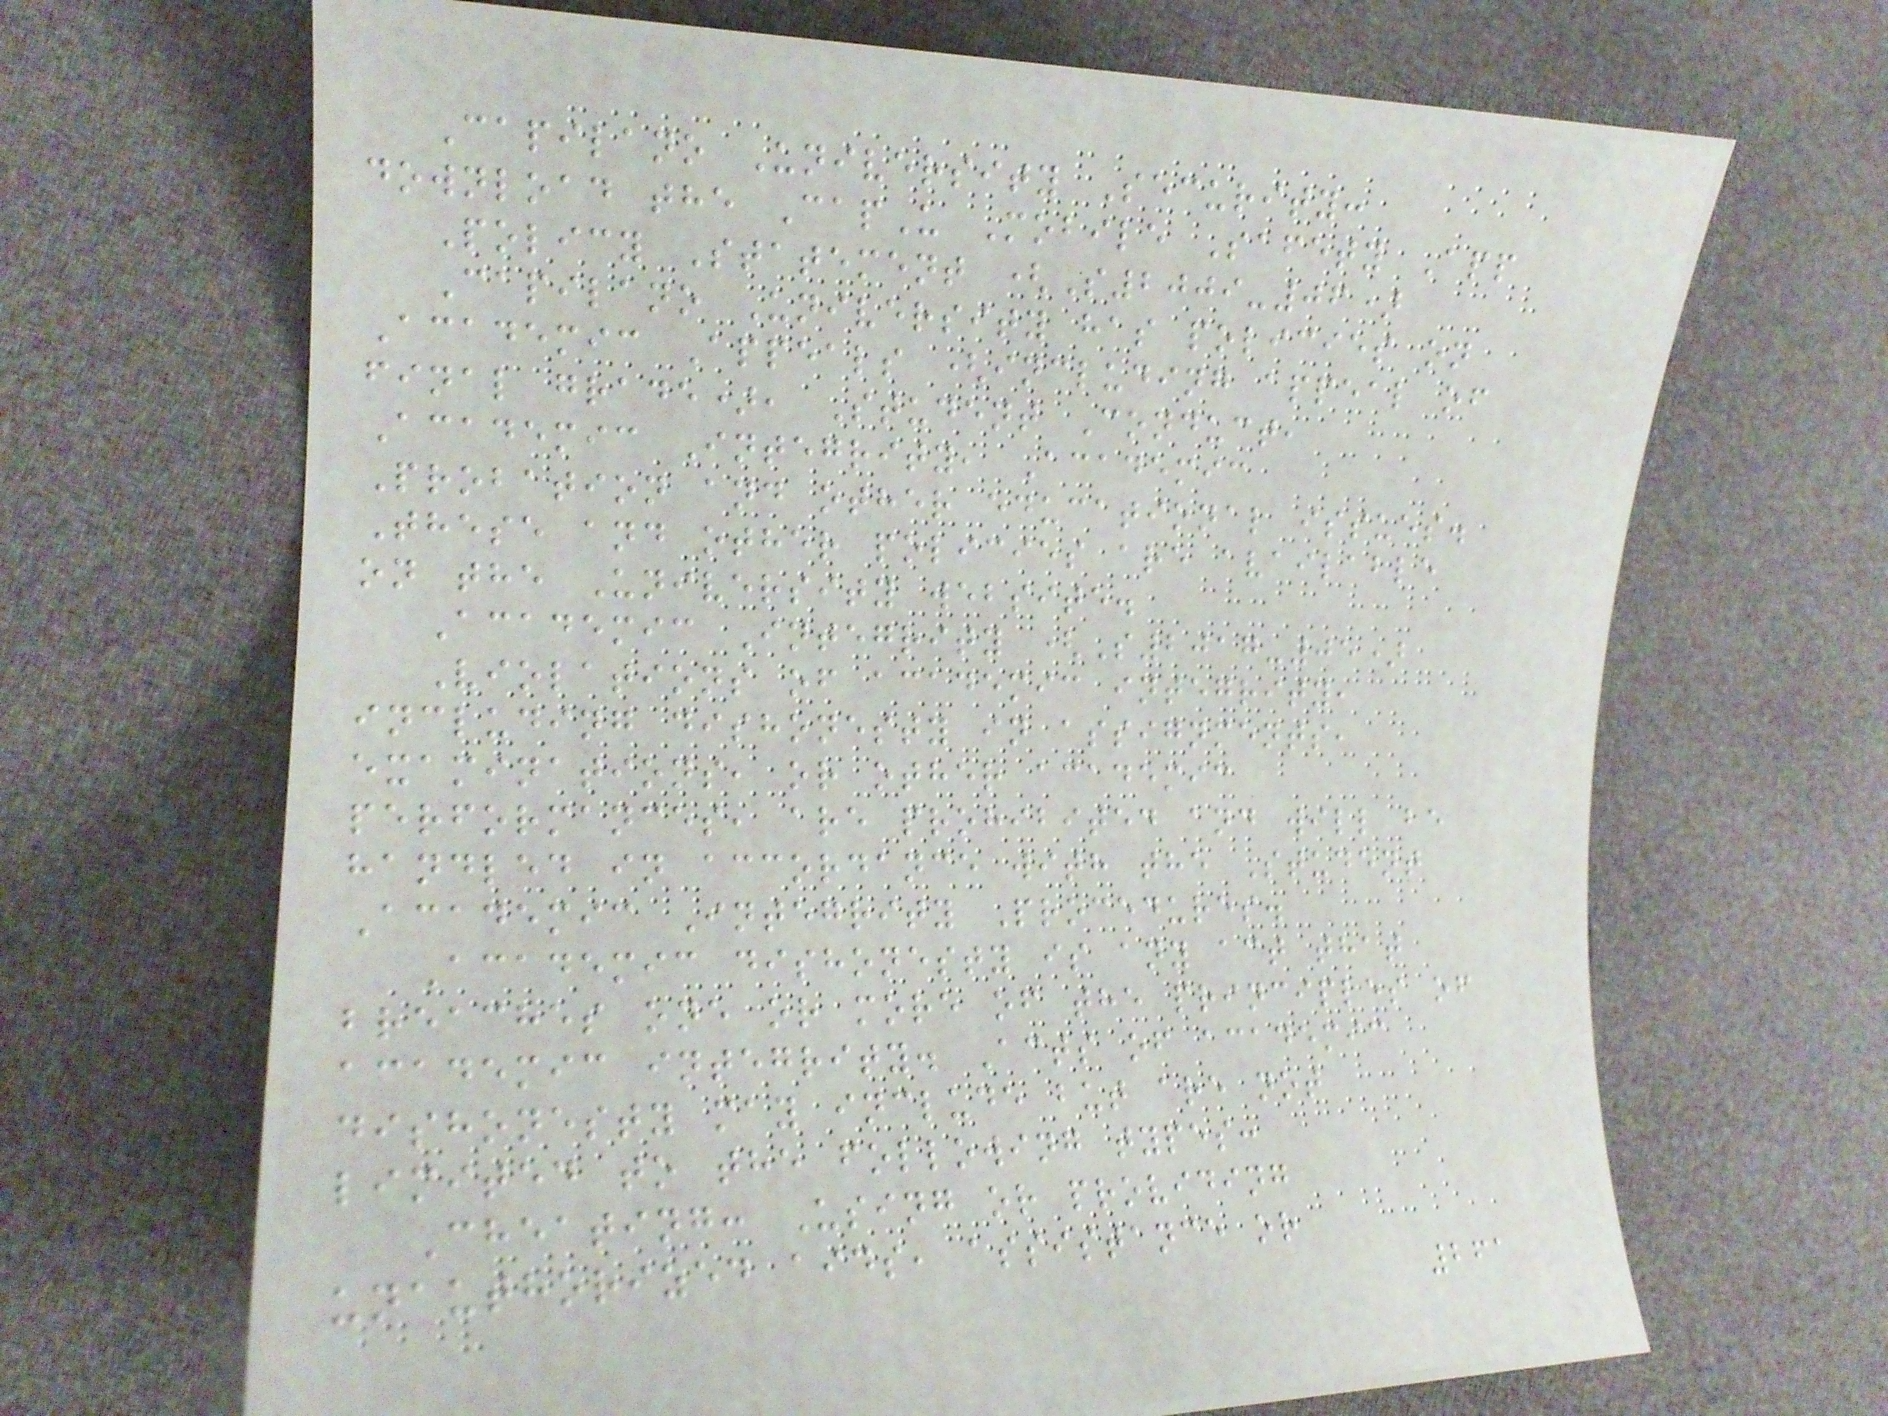Capilano University Security:
download the CapU Mobile Safety App
Policy Statement (S2009-06)
Capilano University has policies on
Academic Appeals (including appeal of
final grade), Student Conduct,
Academic Integrity, Academic
Probation and other educational issues.
These and other policies are available
on the University website.
Academic Integrity (S2017-05)
Violations of academic integrity,
including dishonesty in assignments,
examinations, or other academic
performances, are prohibited and will be
handled in accordance with the Student
Academic Integrity Procedures.
Academic dishonesty is any act that
breaches one or more of the principles of
academic integrity. Acts of academic
dishonesty may include but are not
limited to the following types:
Cheating: Using or providing
unauthorized aids, assistance or
261
